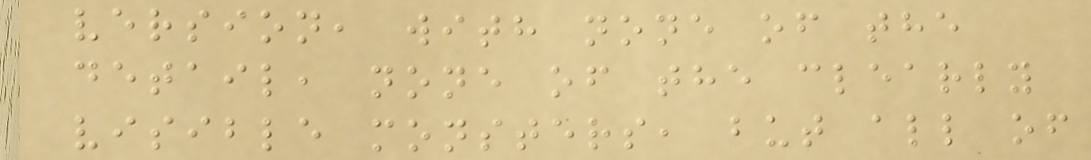version, with none of the
detail, none of the clearly
visible monsters, but all of
